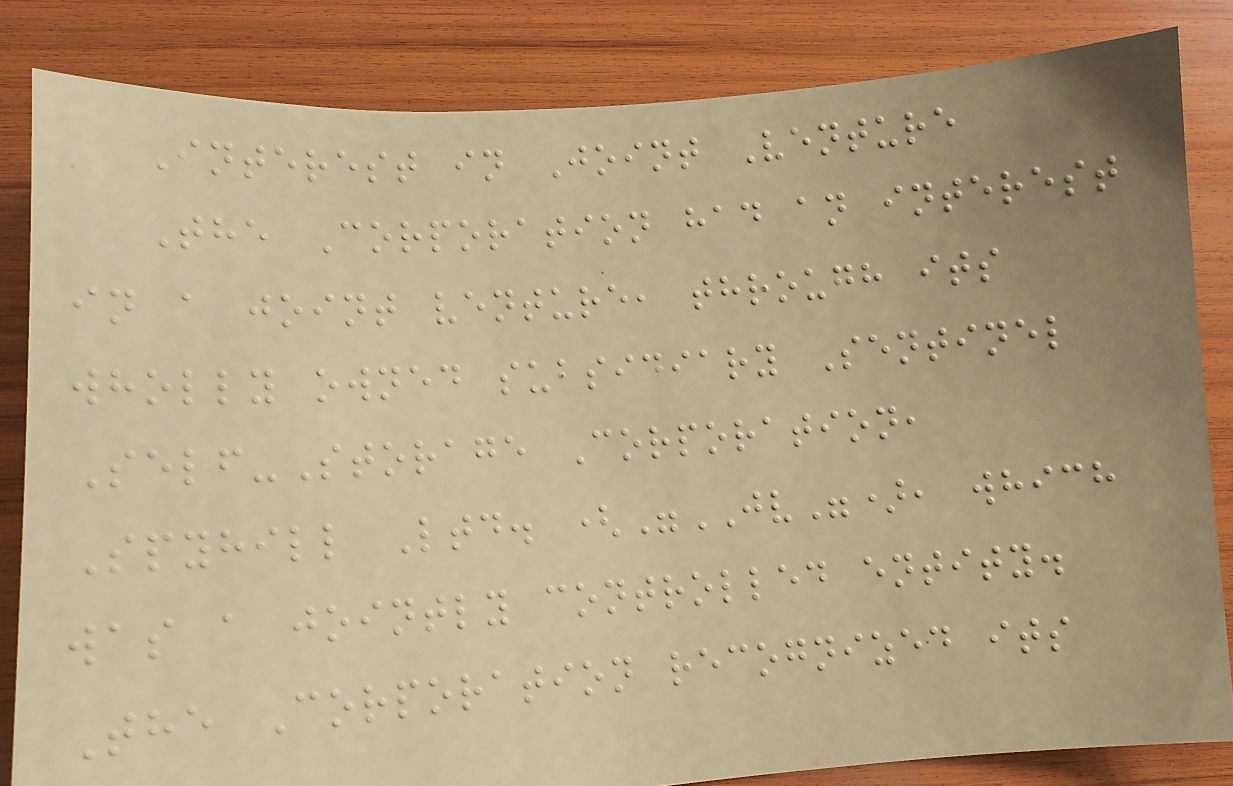Interest in Joint Venture
The Corporation had an interest
in a joint venture, through its
wholly owned subsidiary Sentinel
Self-Storage Corporation,
Spyhill Ltd. ("JV"), which
was a jointly controlled entity.
The Corporation recognized its
